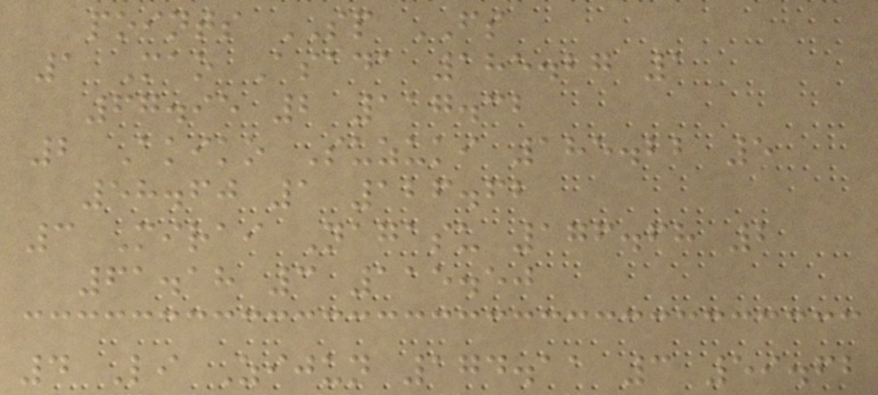points SP FS
1 Mao Asada 185.27 1
67.95 2 117.32
2 Akiko Suzuki 185.22 5
58.60 1 126.62
3 Mirai Nagasu 176.68 2
61.18 3 115.50
4 Li Zijun 174.11 3 59.62
